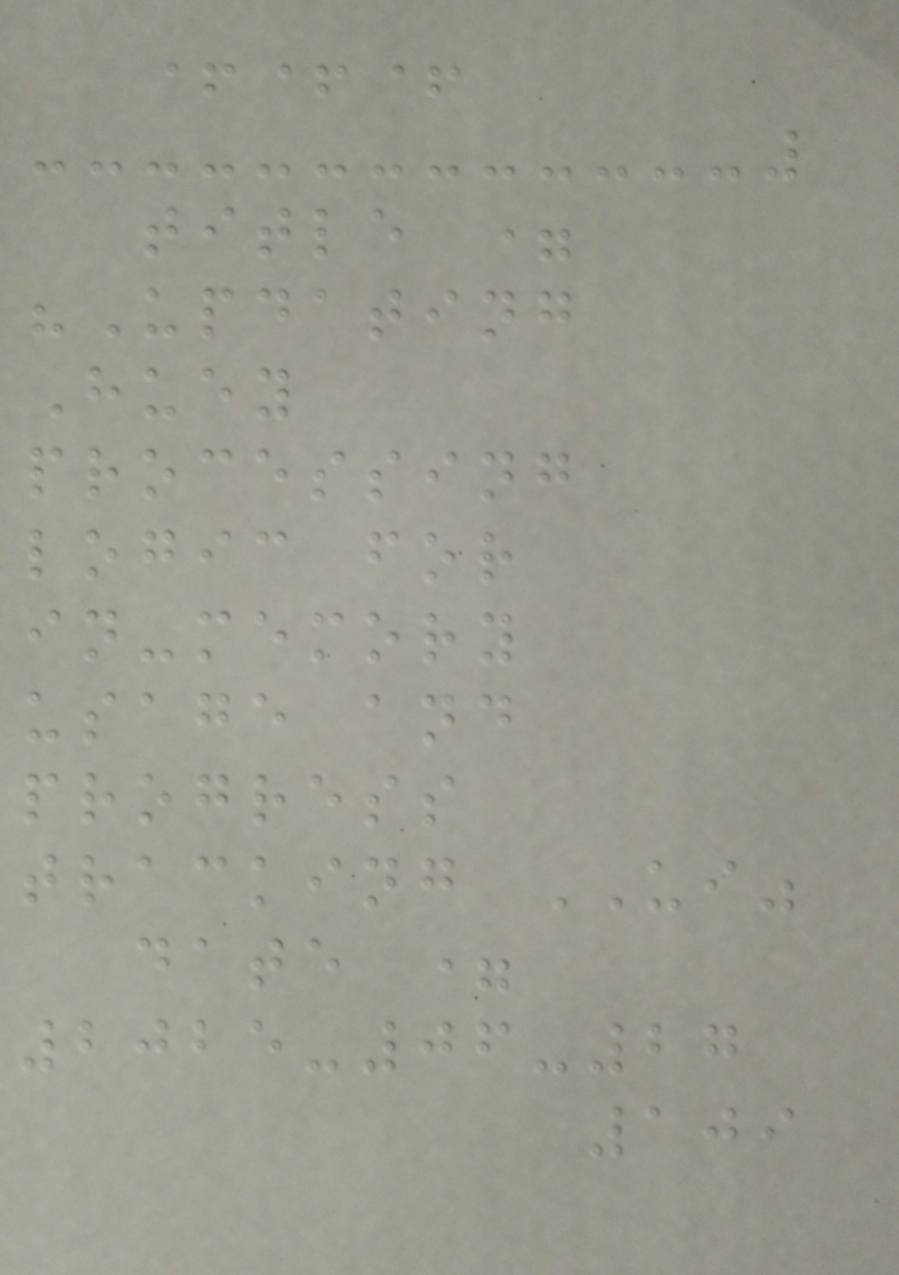+++
title =
"Updating
Huey
processing
logic for
in-memory
usage and
progress
tracking UI"
date =
2025-06-27
109
